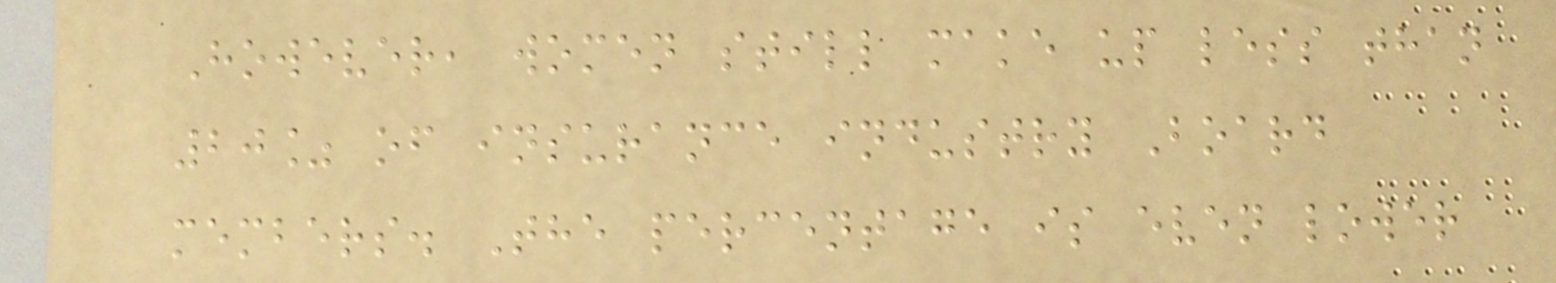However, women still make up less than
20% of insurance industry Board
members. The percentage is even lower
